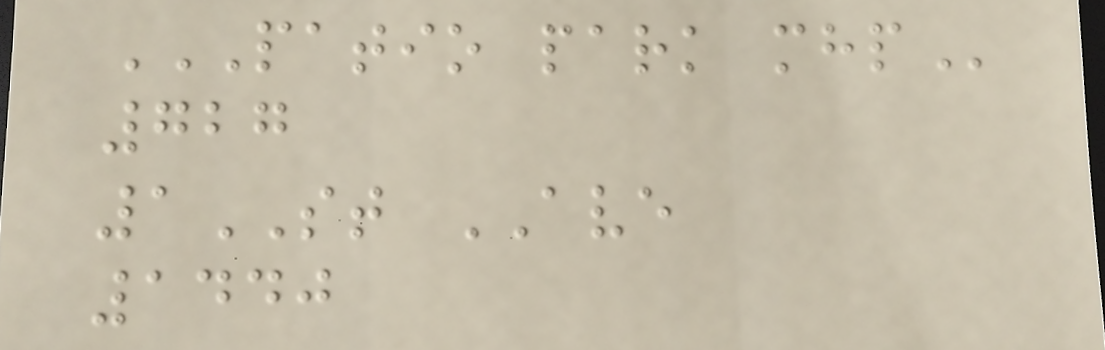PATIO PARK MHP
727
1ST AVE
1440
